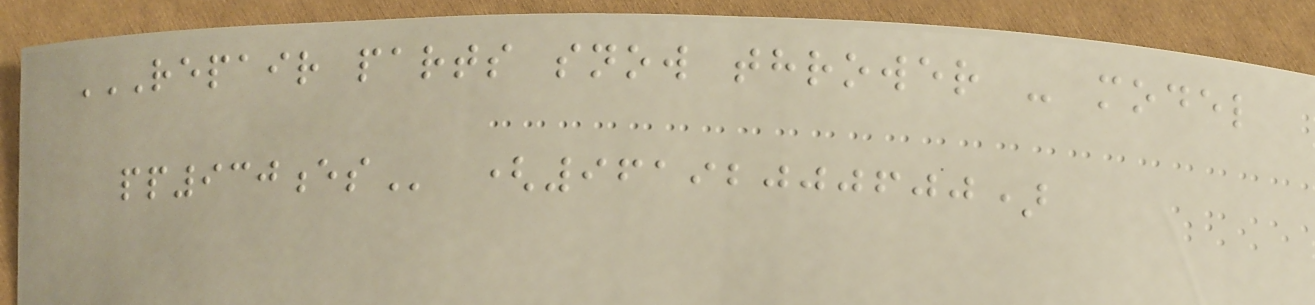REPAIR PARTS SNOW THROWER - MODEL
PP930ES (96192000600)
